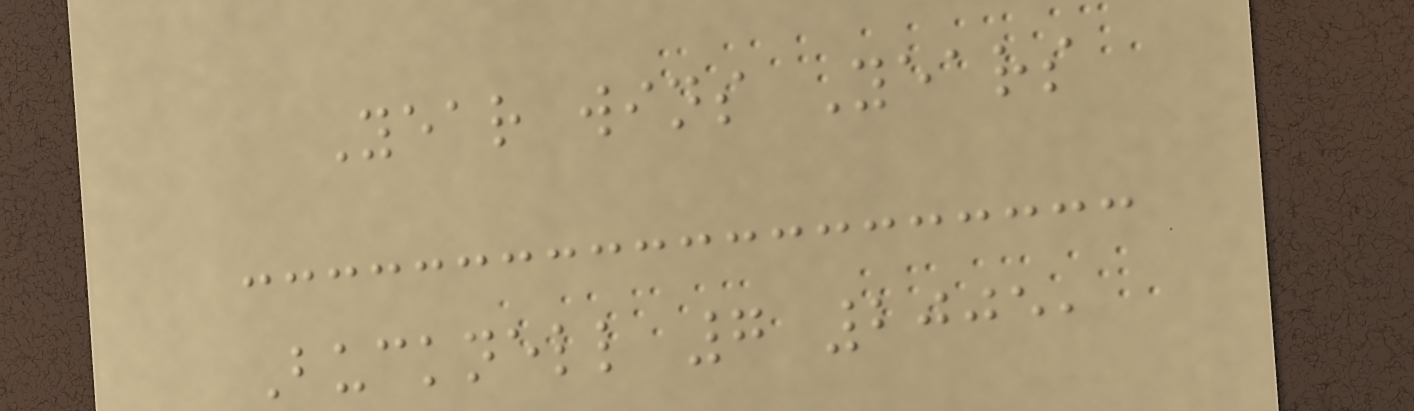Year wins Years
Bucknell 7 2005,
